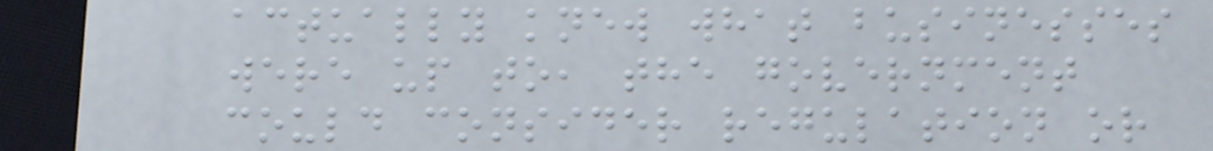actually knew what businesses
were up to, the government
could consider regulation or
